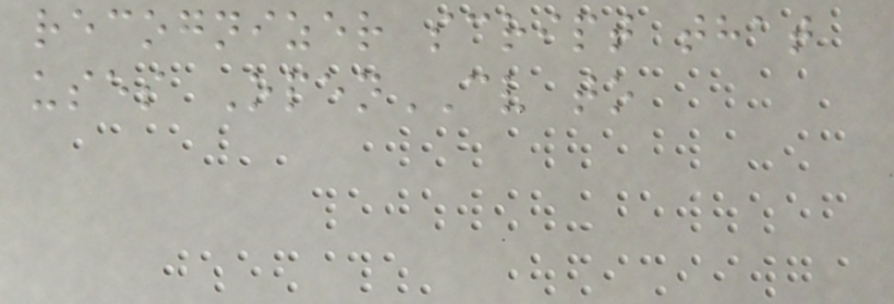recognizer script that
uses OpenCV to
